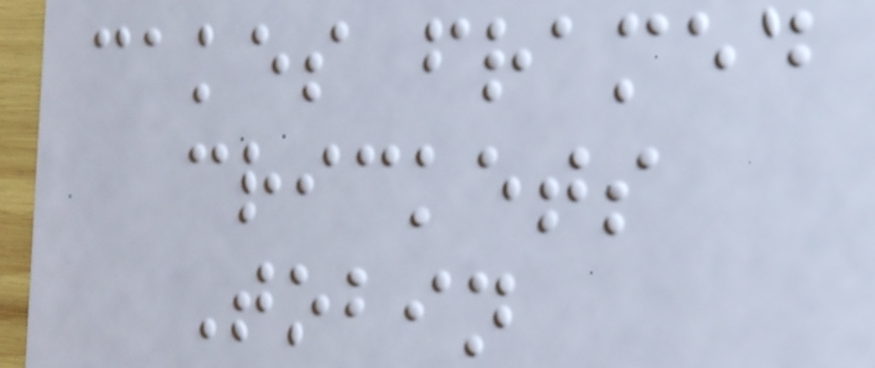cakes framed
crickets
Tobin
